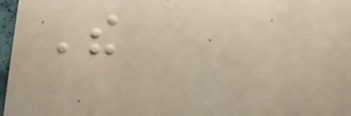The
